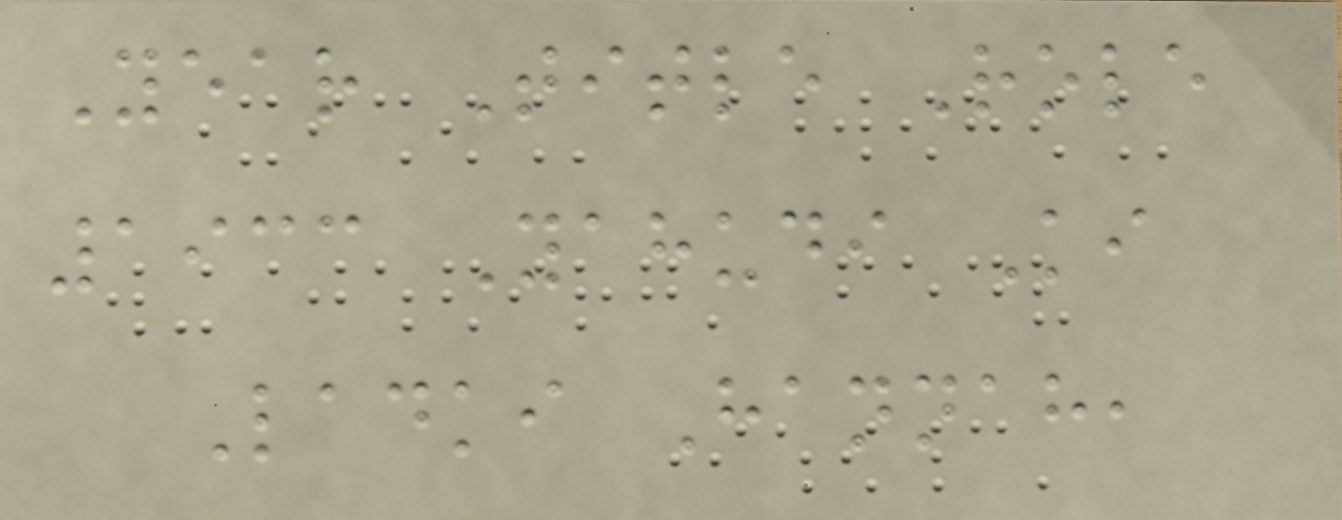Year Title Role
1933 Yahudi Ki
Ladki Hannah,
